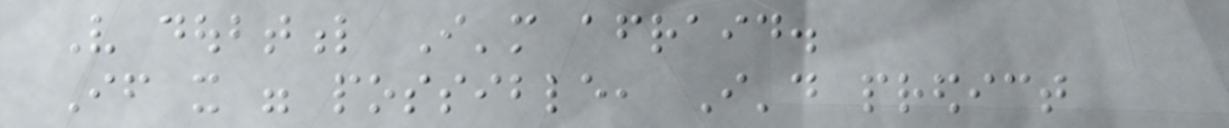Very doubtful I'm afraid.
If it were possible, I'd predict
